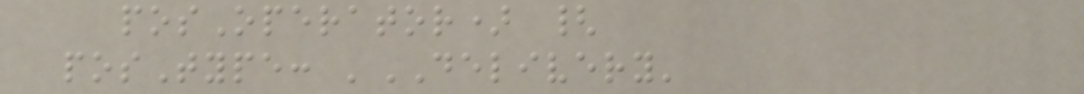posOperator) {
posType: 'DELIVERY'
